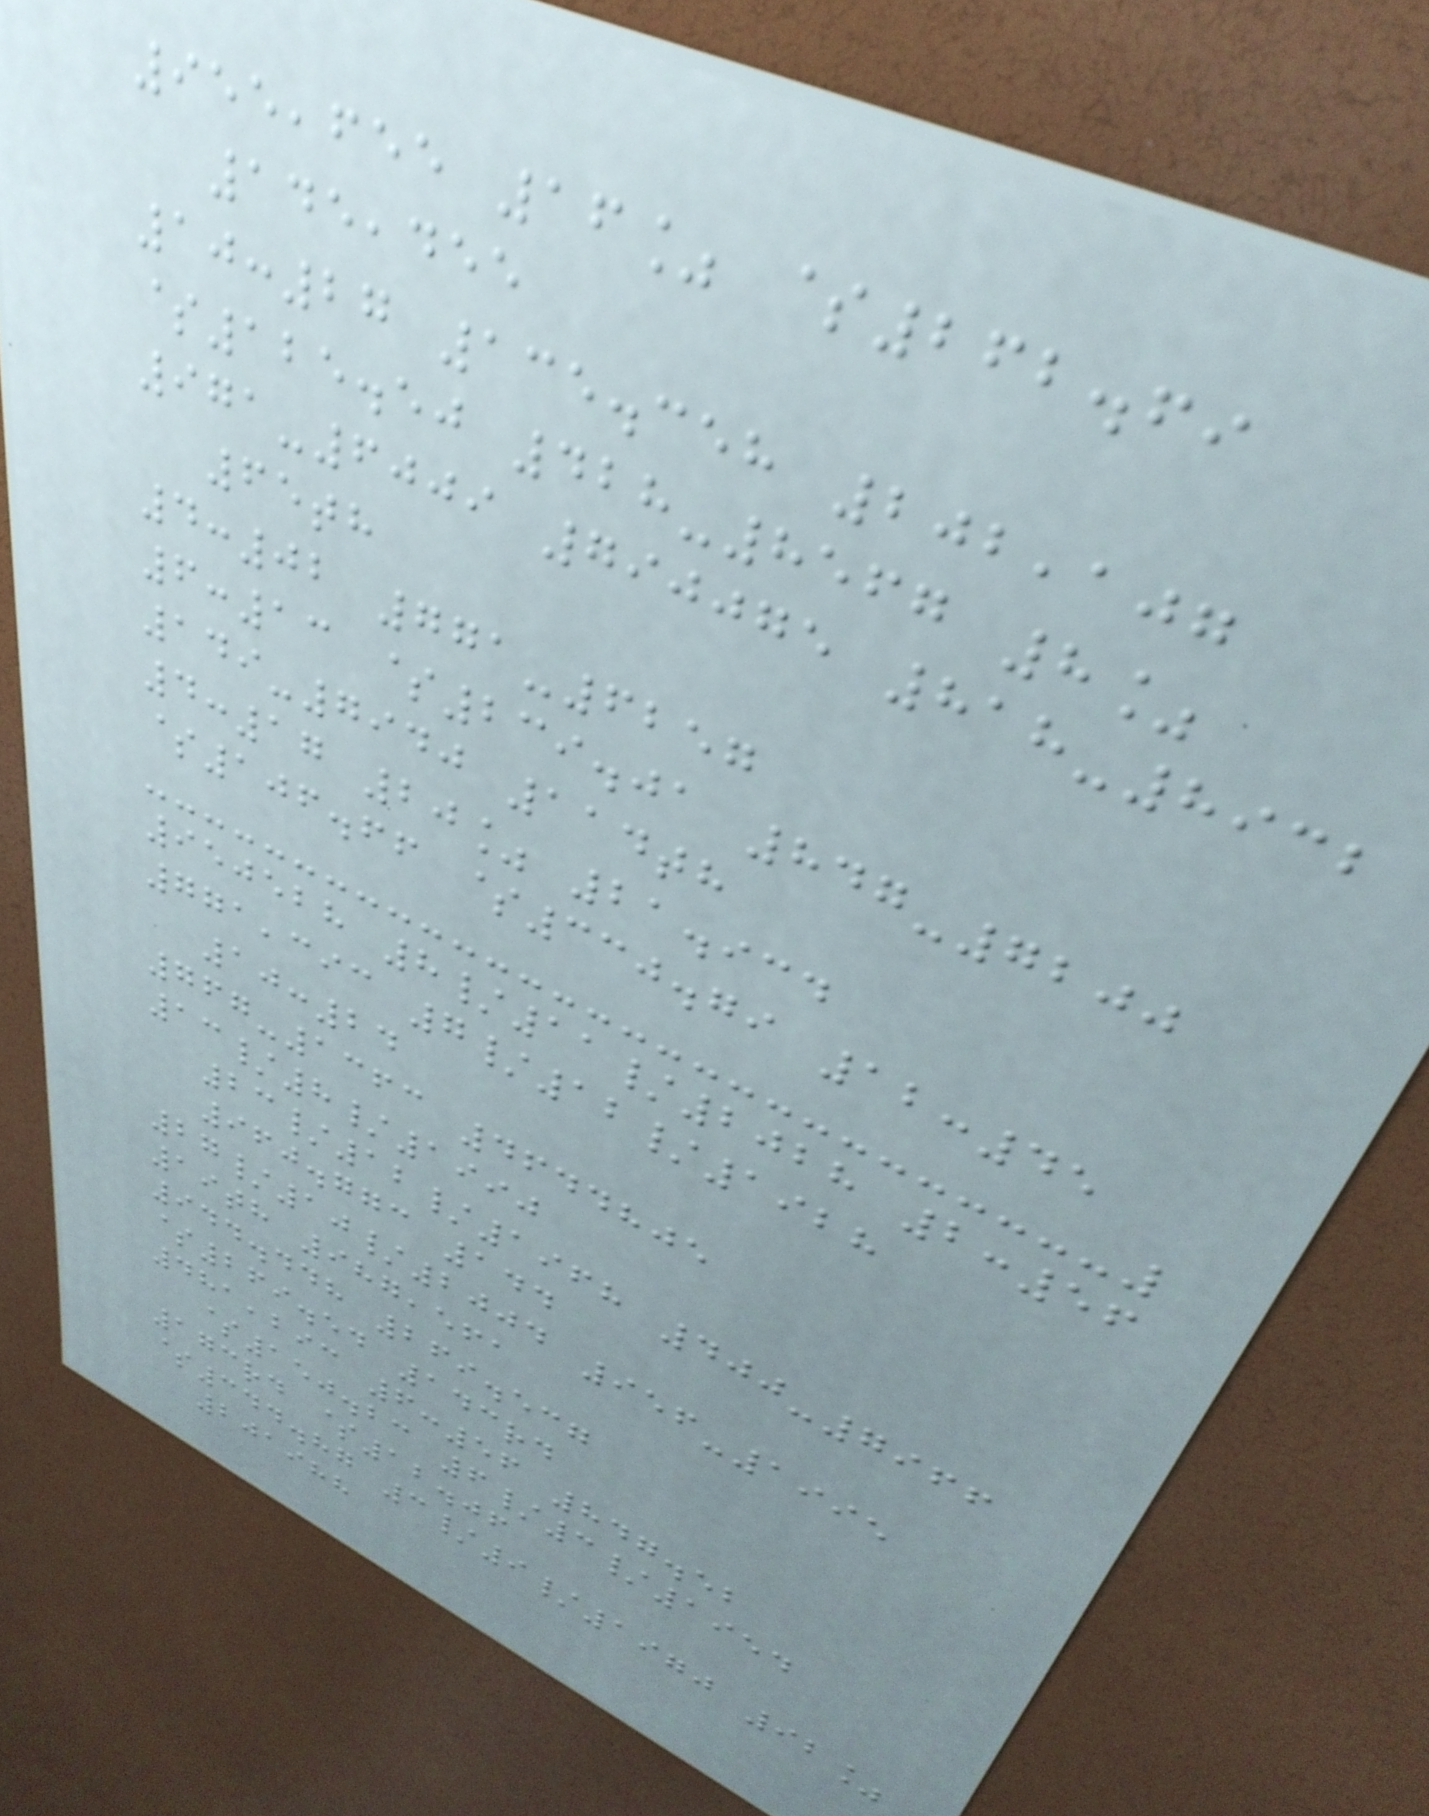955,655 16% $262.69
145,455
10:27 135.358 202,107
$125.50 428-8567 8%
971-6009 790075 818-8932
65th
4:02 771-6257
6:13 $239.01 847-7200
149-7940 114th
4:17 20% 21.934
$106.66 $330.79 12:45
950528 8/11/2028 2:56
771,393 7/12/1928
10:24
767-1363 4644805
13/8/1990
23/12/1968 400-7966
960.773 144
27/10/2004 956-1995
19th 987,561
944.448 269.537
$269.54 143rd
481,293 6:56 847.52
$150.23 6/3/1954
173rd $12.06
$344.87 3/9/1970 92%
201988
